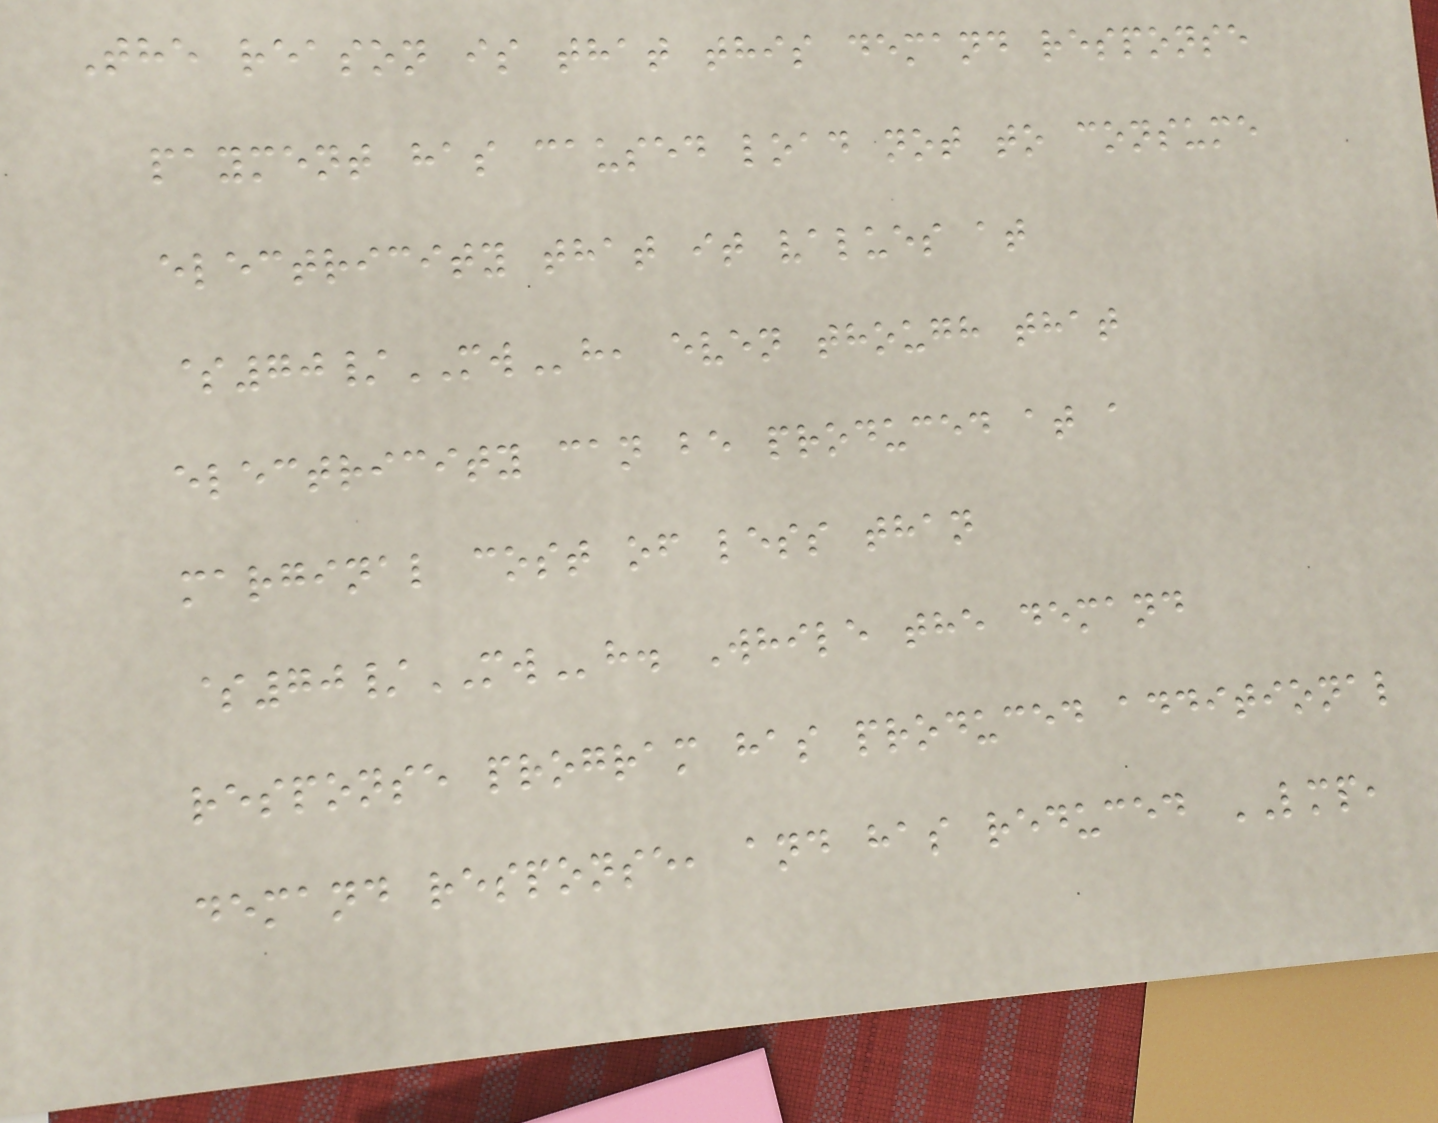The reason is that this demand response
payment has caused load not to consume
electricity that it values at
$70/MWh, even though that
electricity can be produced at a
marginal cost of less than
$70/MWh. While the demand
response program has produced additional
demand response, and has reduced LMP,
